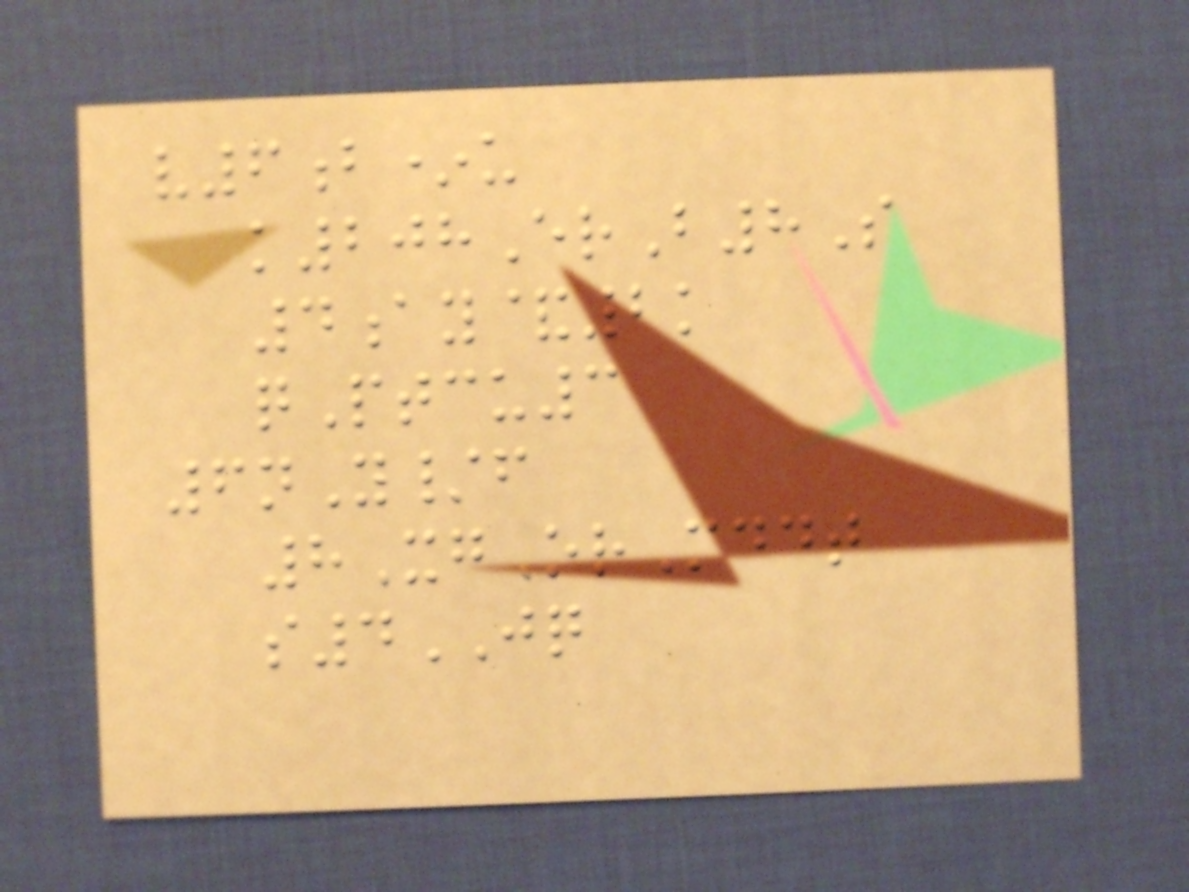v6b*u
k208ErB8S
4ay&2k
qPtcu3
6nY/f
8XgOrMddt
s4JQ
